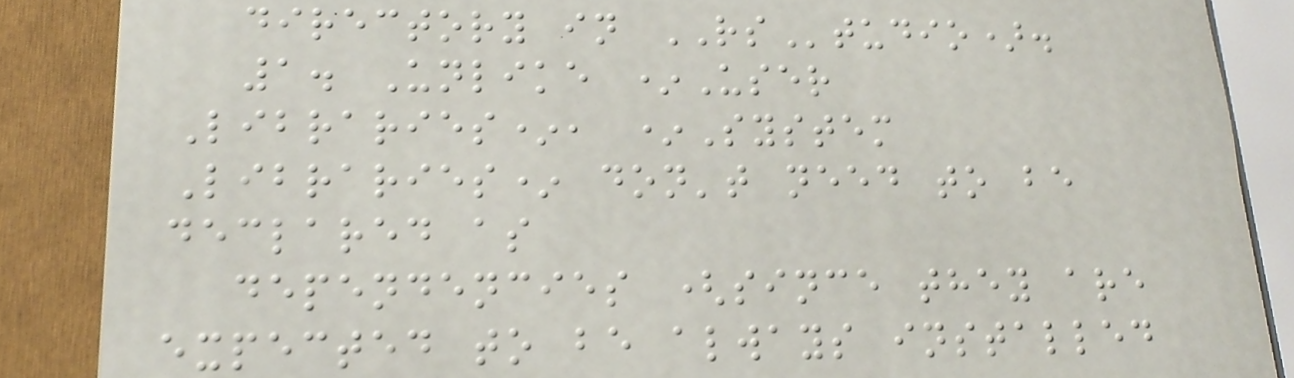directory in RStudio).
1. Unlike *User
Libraries*, *System
Libraries* don't need to be
declared as
dependencies (since they are
expected to be always installed
